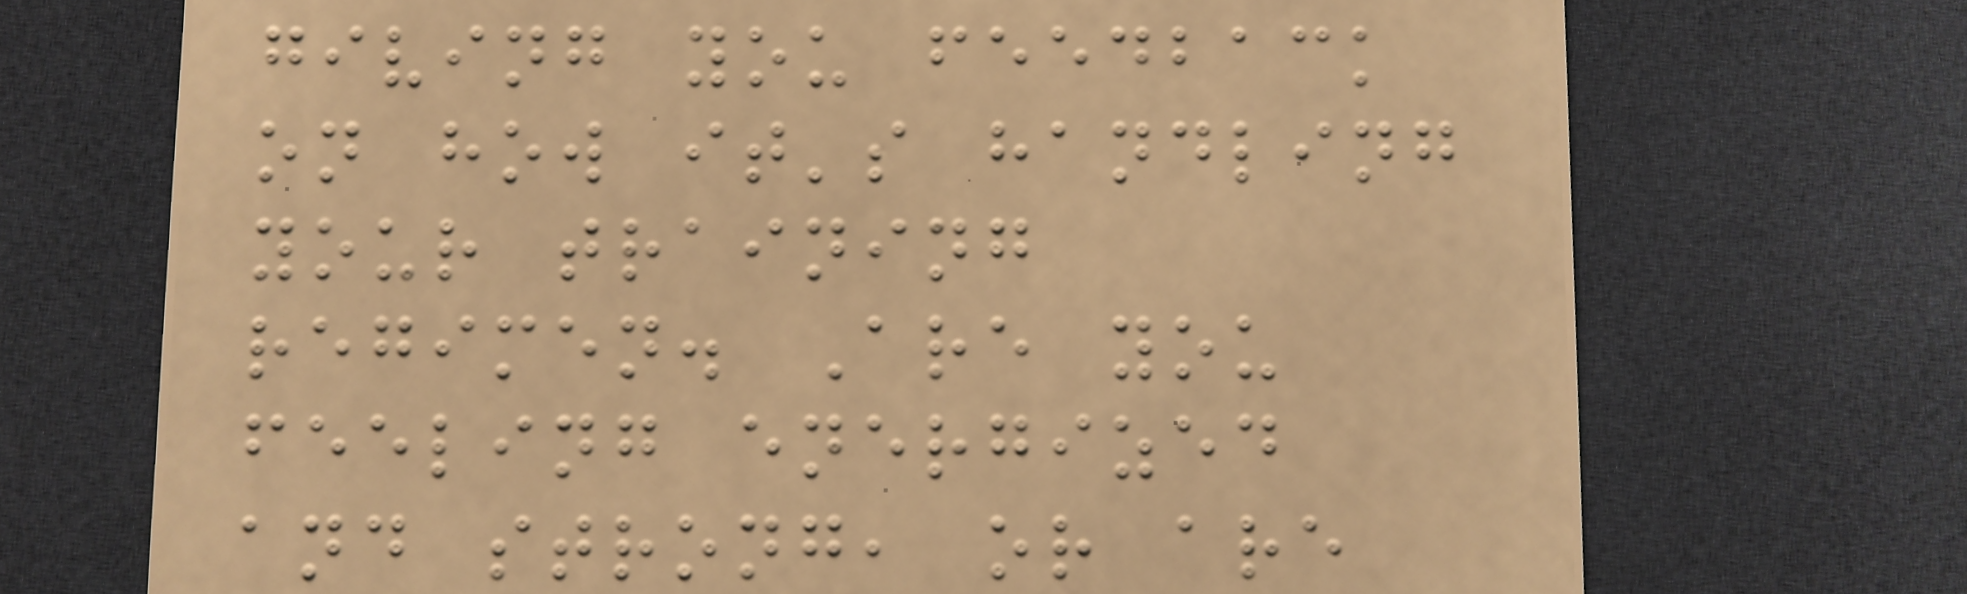giving you feedback
on how it's handling
your training
regimen. Are you
feeling energized
and strong, or are
